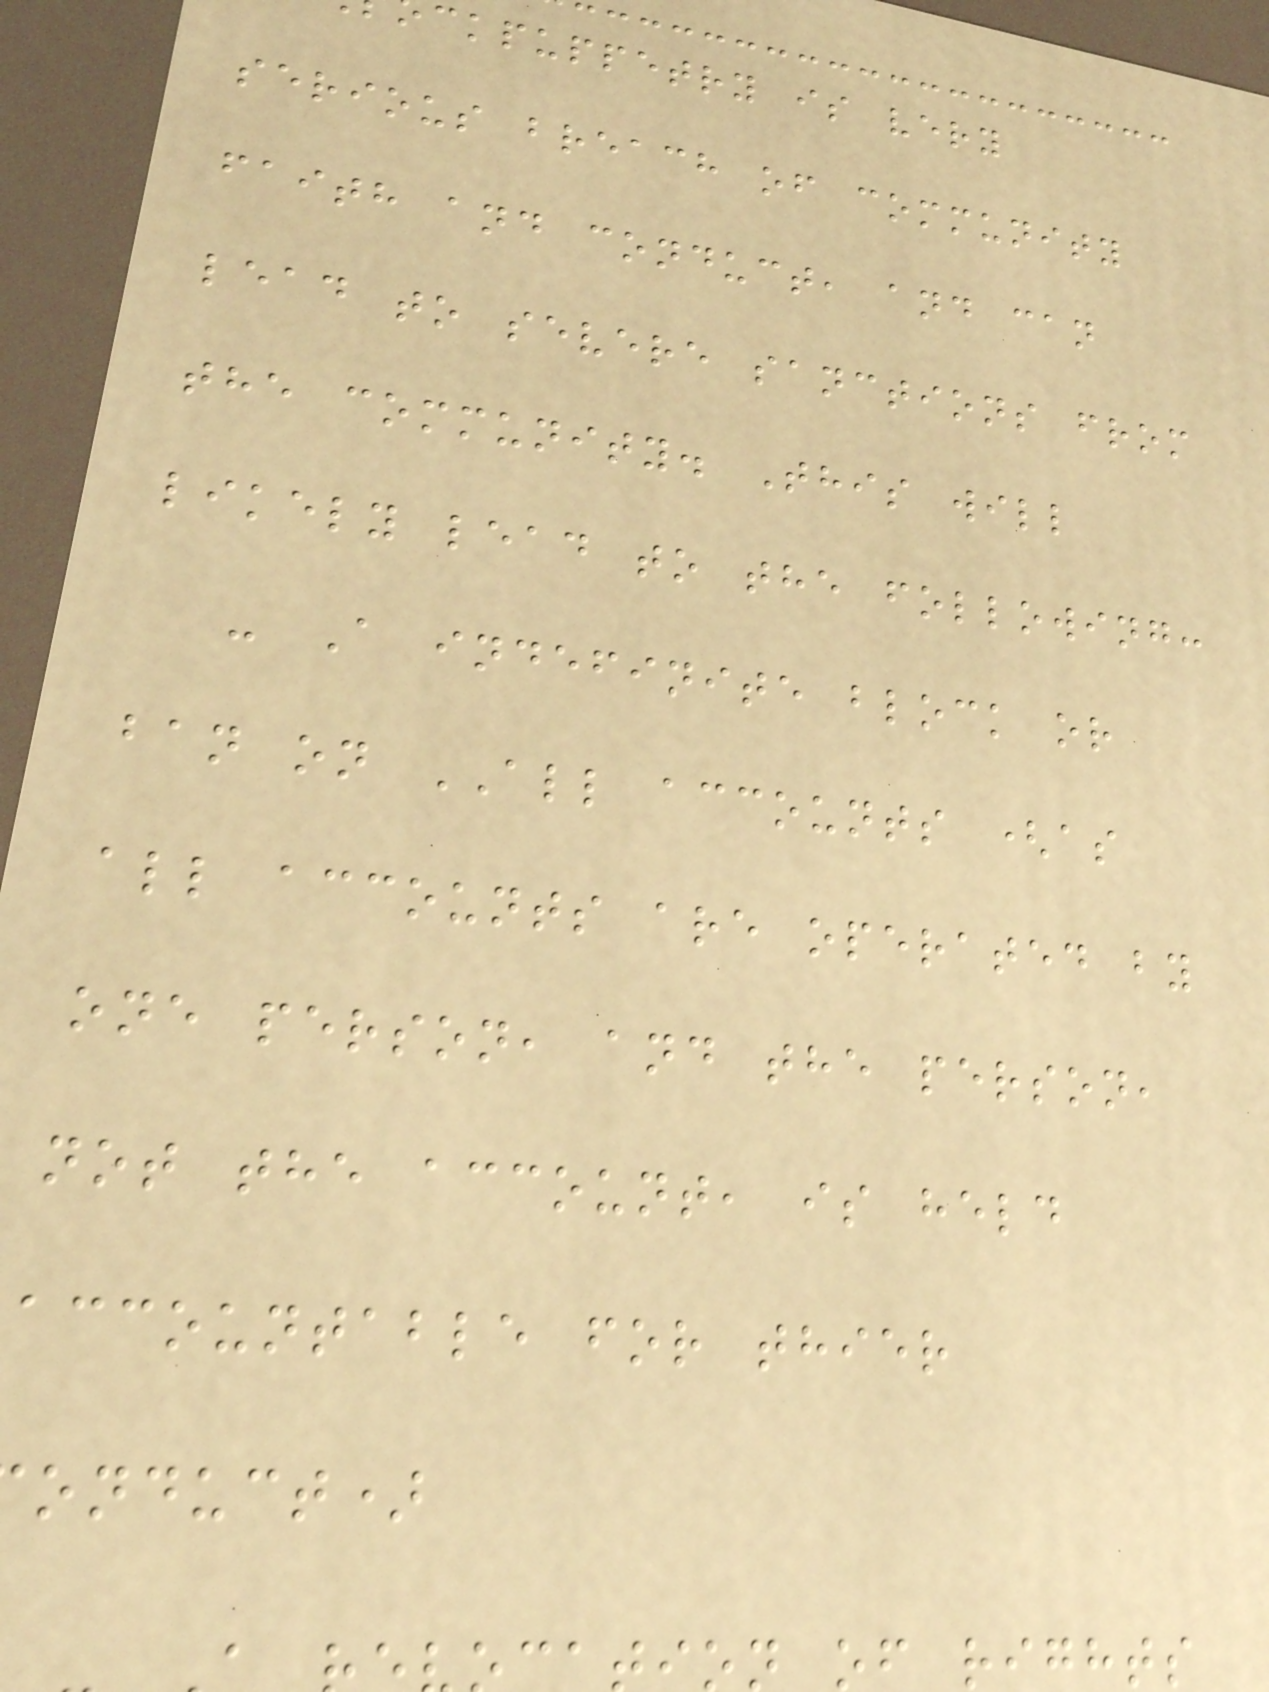ckpuppetry is very
serious breach of community
faith and conduct, and can
lead to severe sanctions from
the community. This will
likely lead to the following:
- A indefinite block or
ban on ALL accounts (as
all accounts are operated by
one person, and the person,
not the account, is held
accountable for thier
onduct)
of rights
